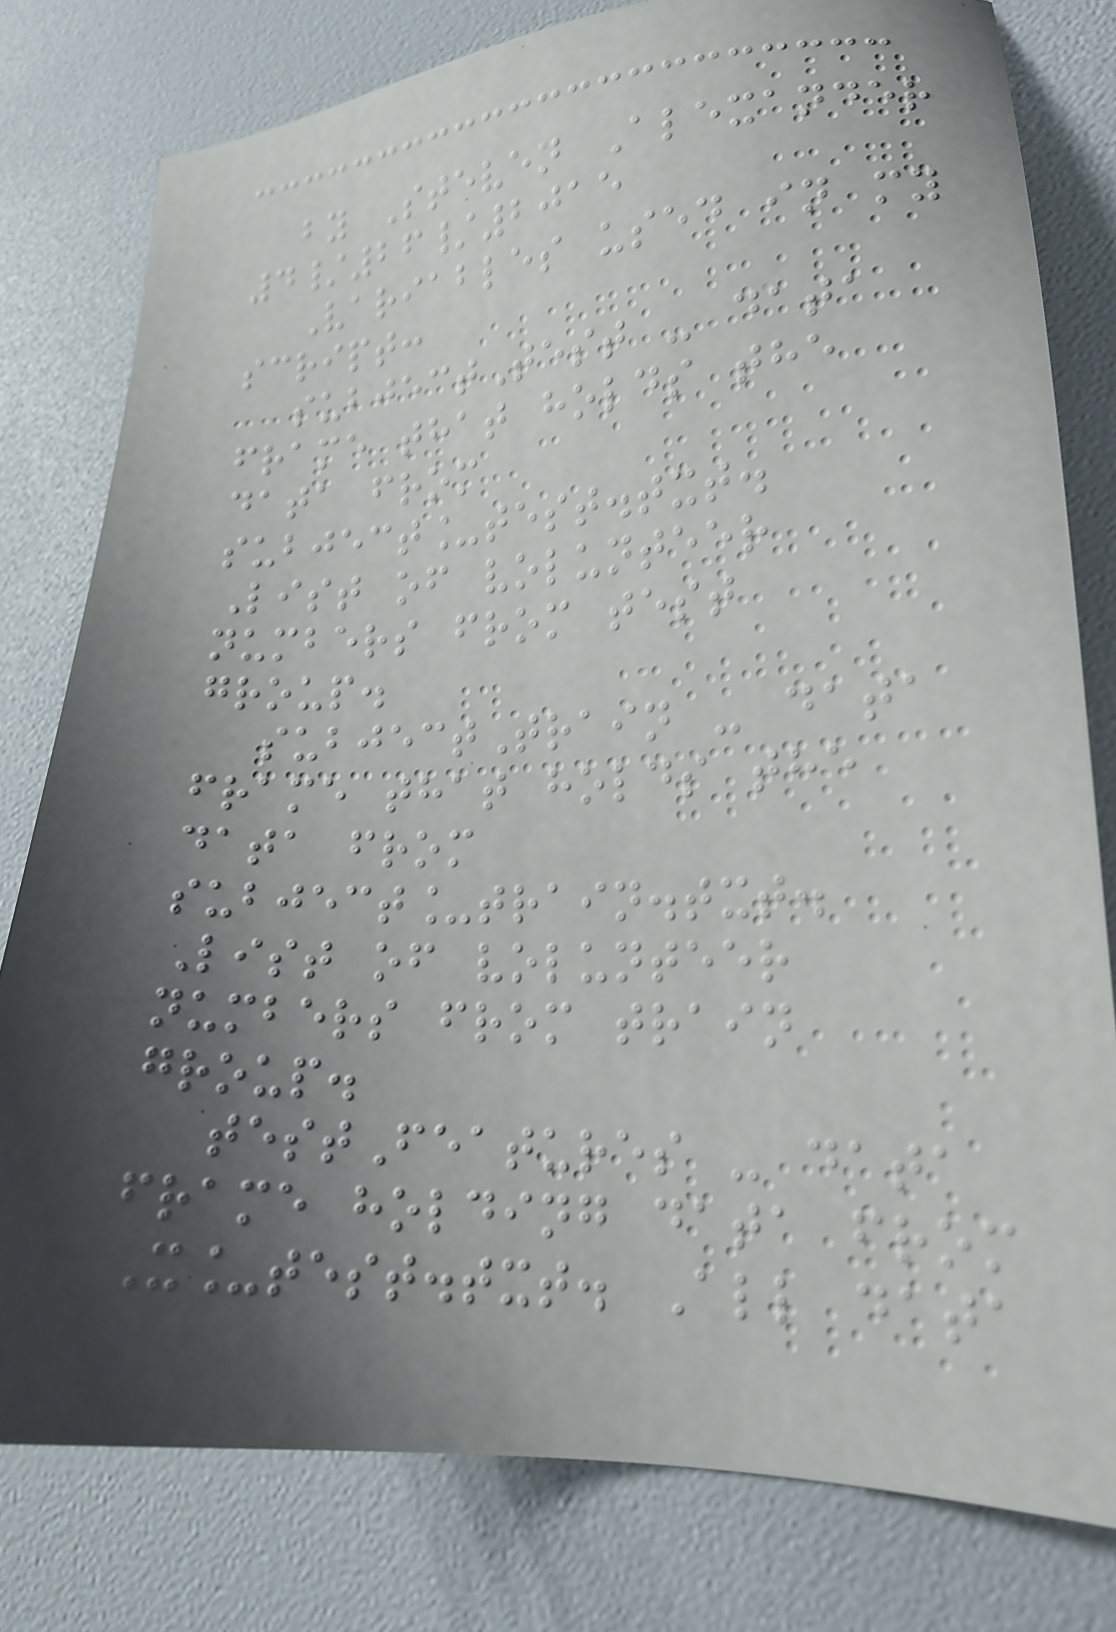by Steven Alexander
4/26/2015
Variables used in my
script:
subjectTest - data
frame that holds the
data from
subject_test.txt.
List of volunteer
numbers from test
group.
subjectTrain - data
frame that holds the
data from
subject_train.txt.
List of volunteer
numbers from train
group.
testFeatures - data
frame holding data from
X_test.txt. All data
